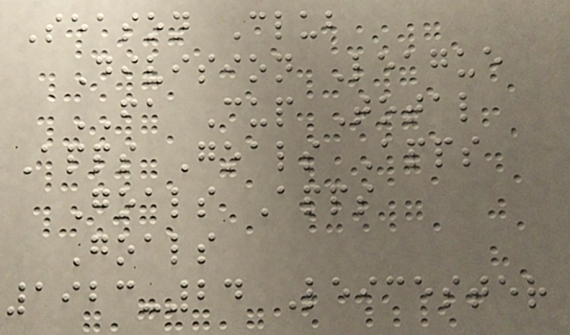Season Club
Division League
FA Cup Total
Apps Goals Apps
Goals Apps
Goals
1923-24 Leicester
